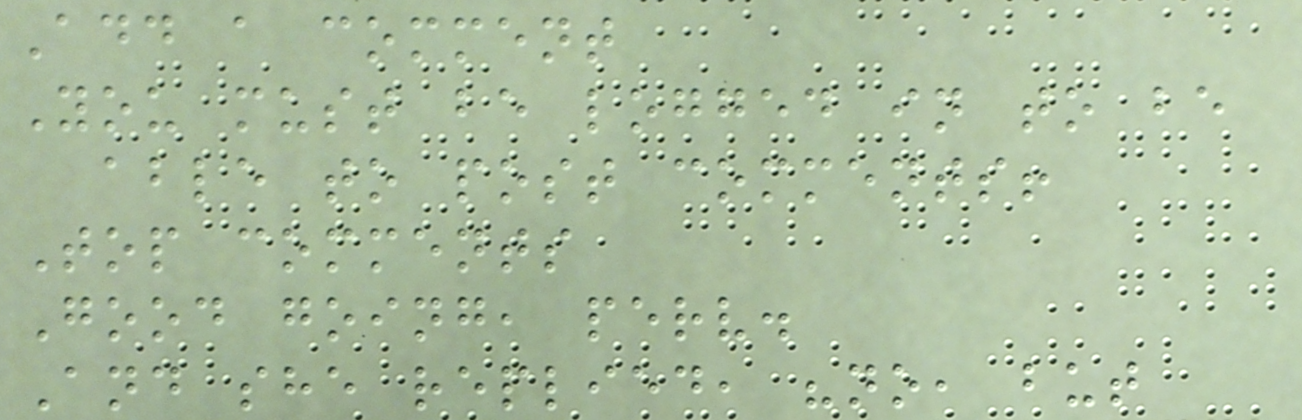Add a comment
You must be logged in to be
able to post comments!
Top comments
Good going, perv.
And she replied, "no, but
